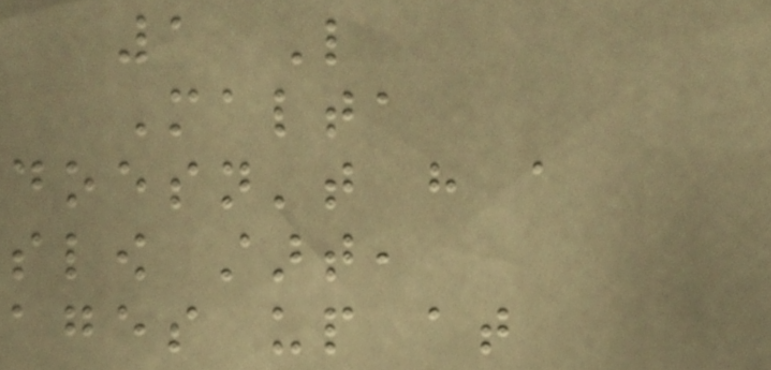1 Like
Malta
doesn't have a
slow start,
ages up at
